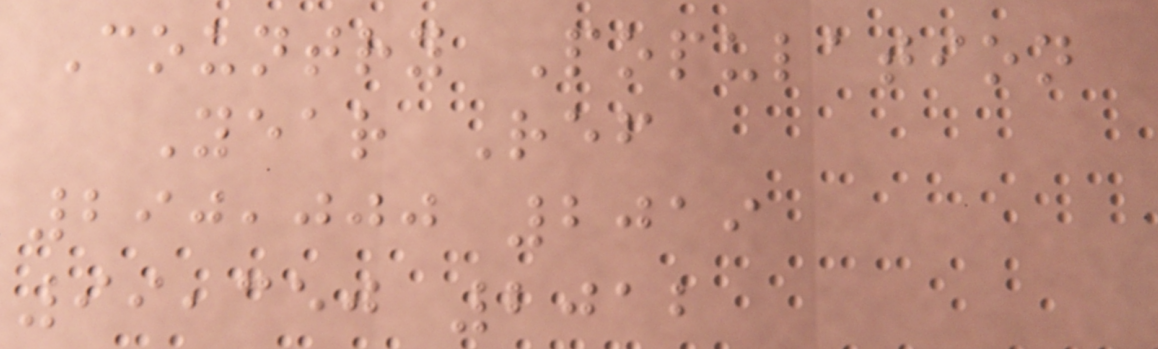Country Population
Year Ref
290,000 2019
99,350 2012
